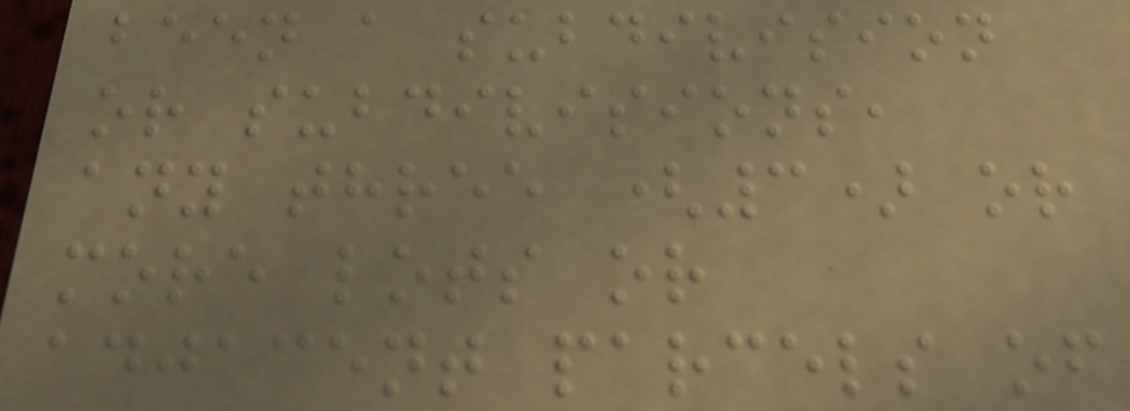been a subdivision
or subdivisions,
any three (3) or
more lots or
adjacent parcels of
